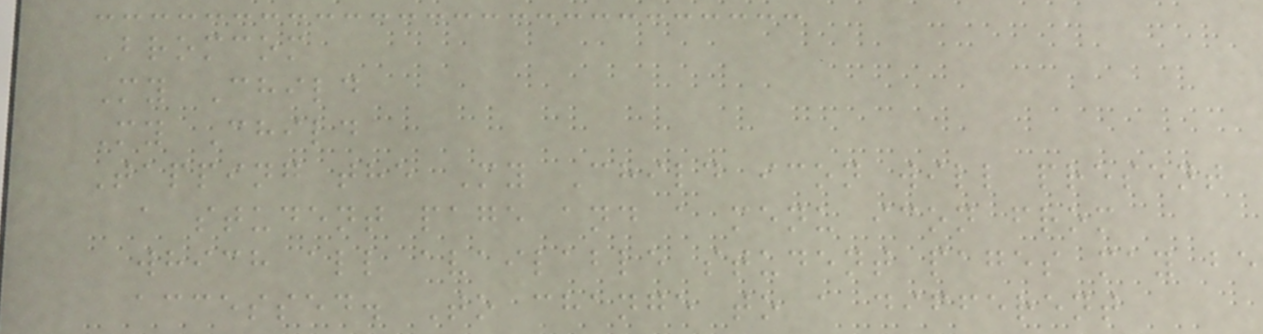Bromcom
My Child
My Child
Tapping the My Child icon will present
a student page and a menu icon from
which all available student pages may be
accessed. To change to a different
